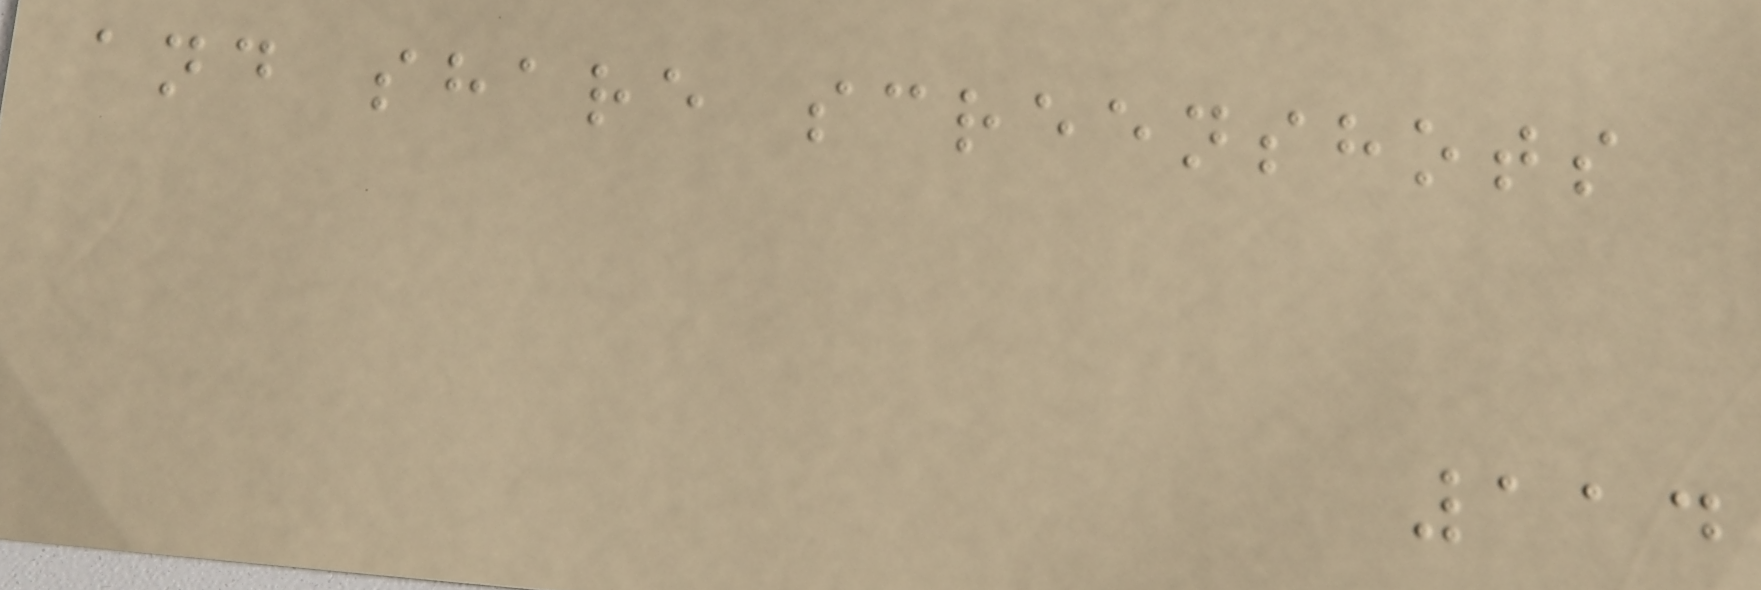and share screenshots
114
